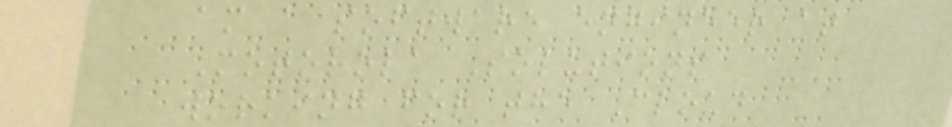am a software engineer at
Motorola Solutions
working for the Cloud
